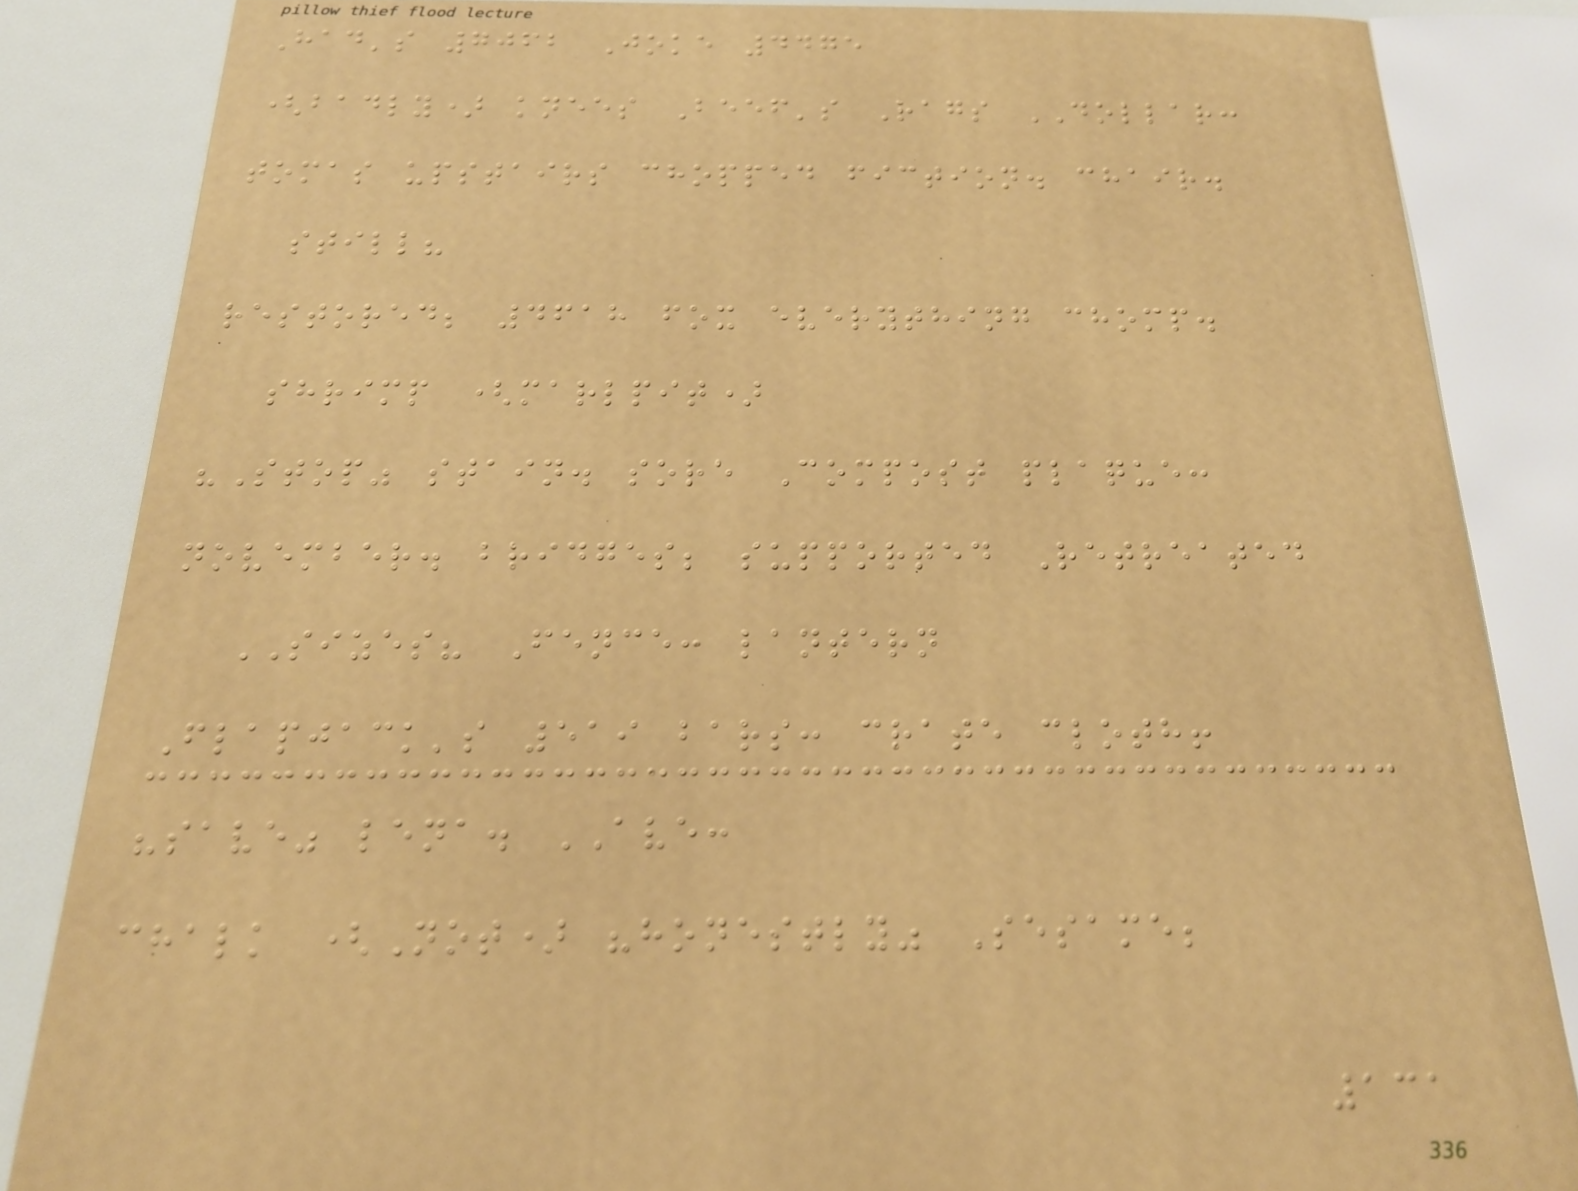Had's 7062 Joke 4475
(badly) knees Beef's Rags DOLLAR:
tomas upstairs chopped fiction. chair.
still?
restored; 4618 fox everything chomp.
shrimp (marlpit)
"Stop" stain. sore Compost plaque:
november. bridges; supported Retreated
SIZES? Fence: lantern
Flapjack's 519 bars: crate cloth!
"save" lena. AVE:
chalk (Not) "honestly" Sesame;
131
